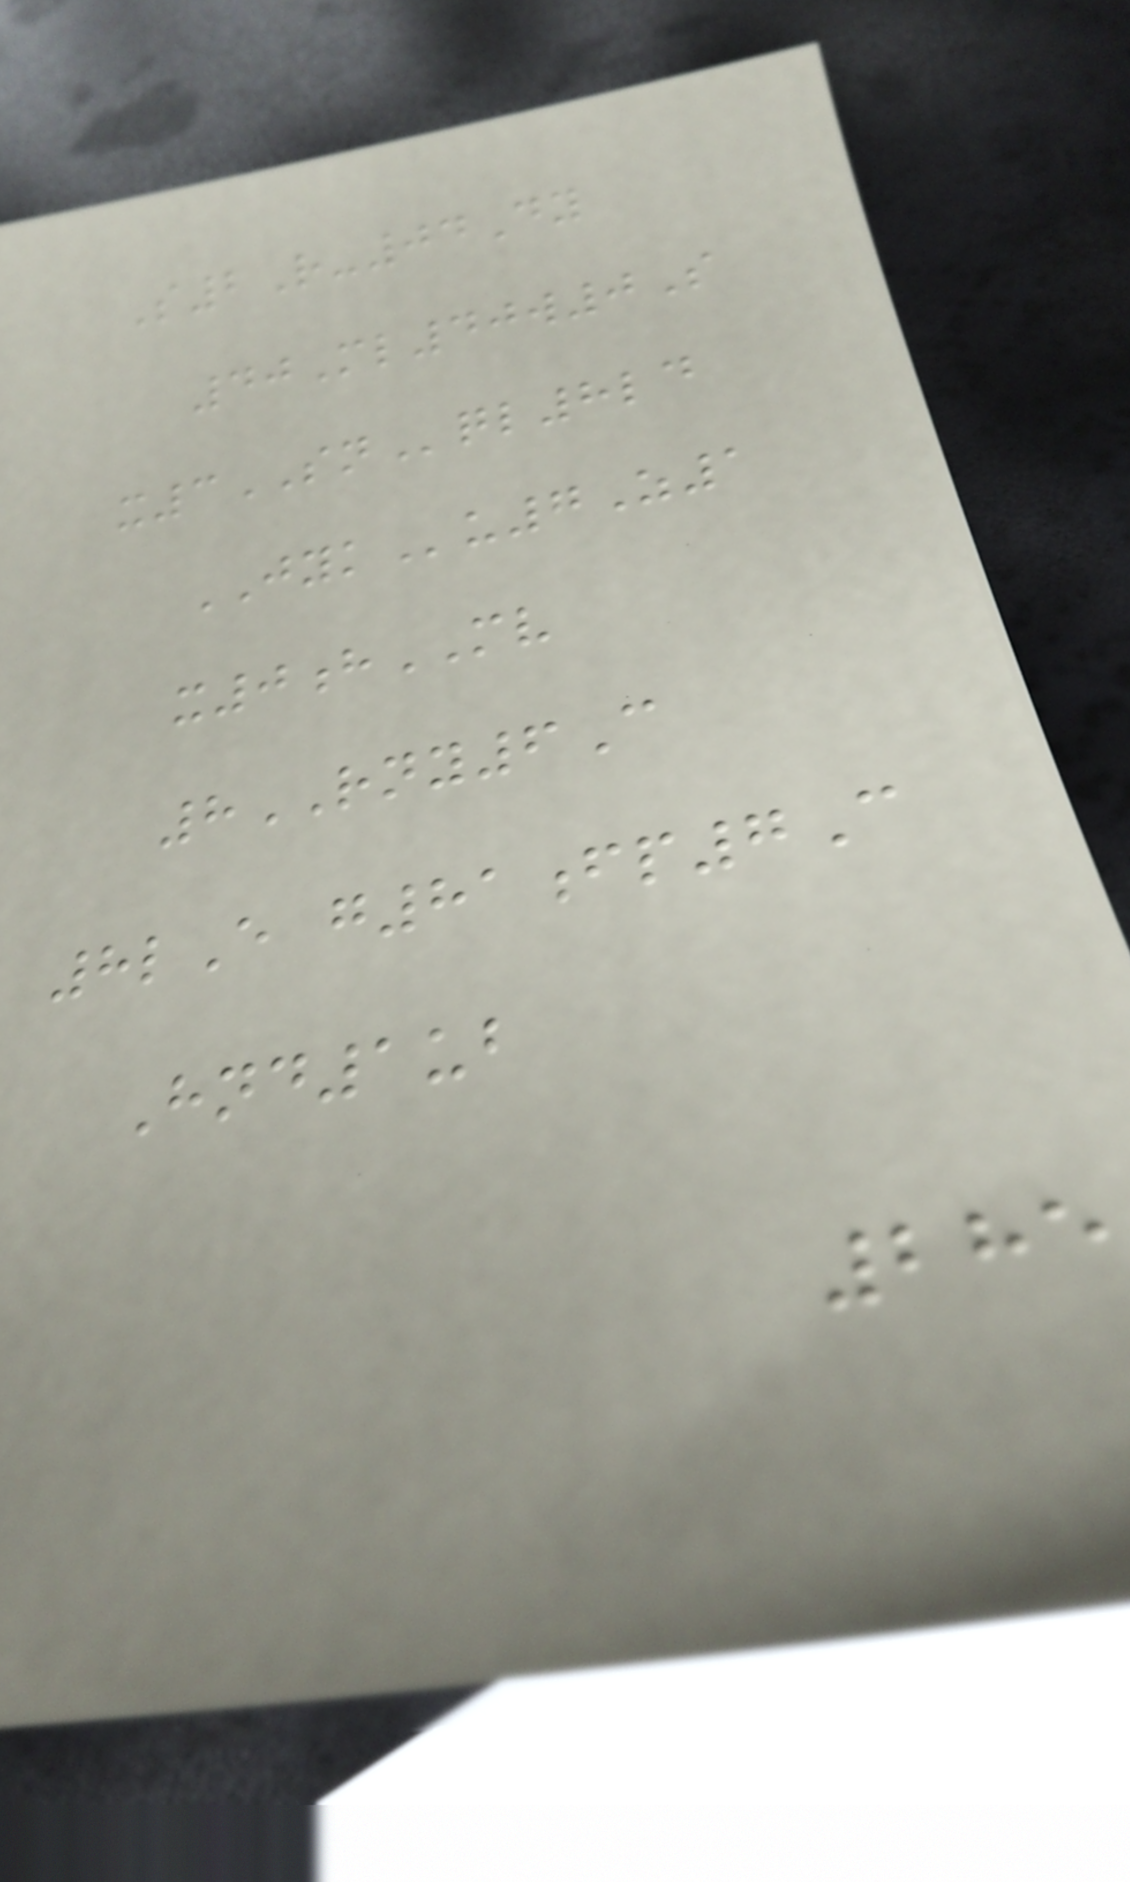S2R-04Dy
40Ml40w0S
x3SNql8ld
JYKu7Z1
x0hMV
8RNY6C
8lE g81fp7C
Hnd1ub
285
